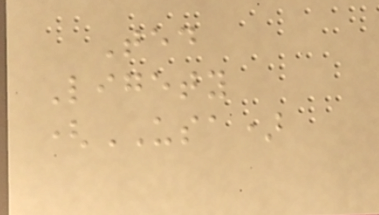Ted
Ligety
(USA)
